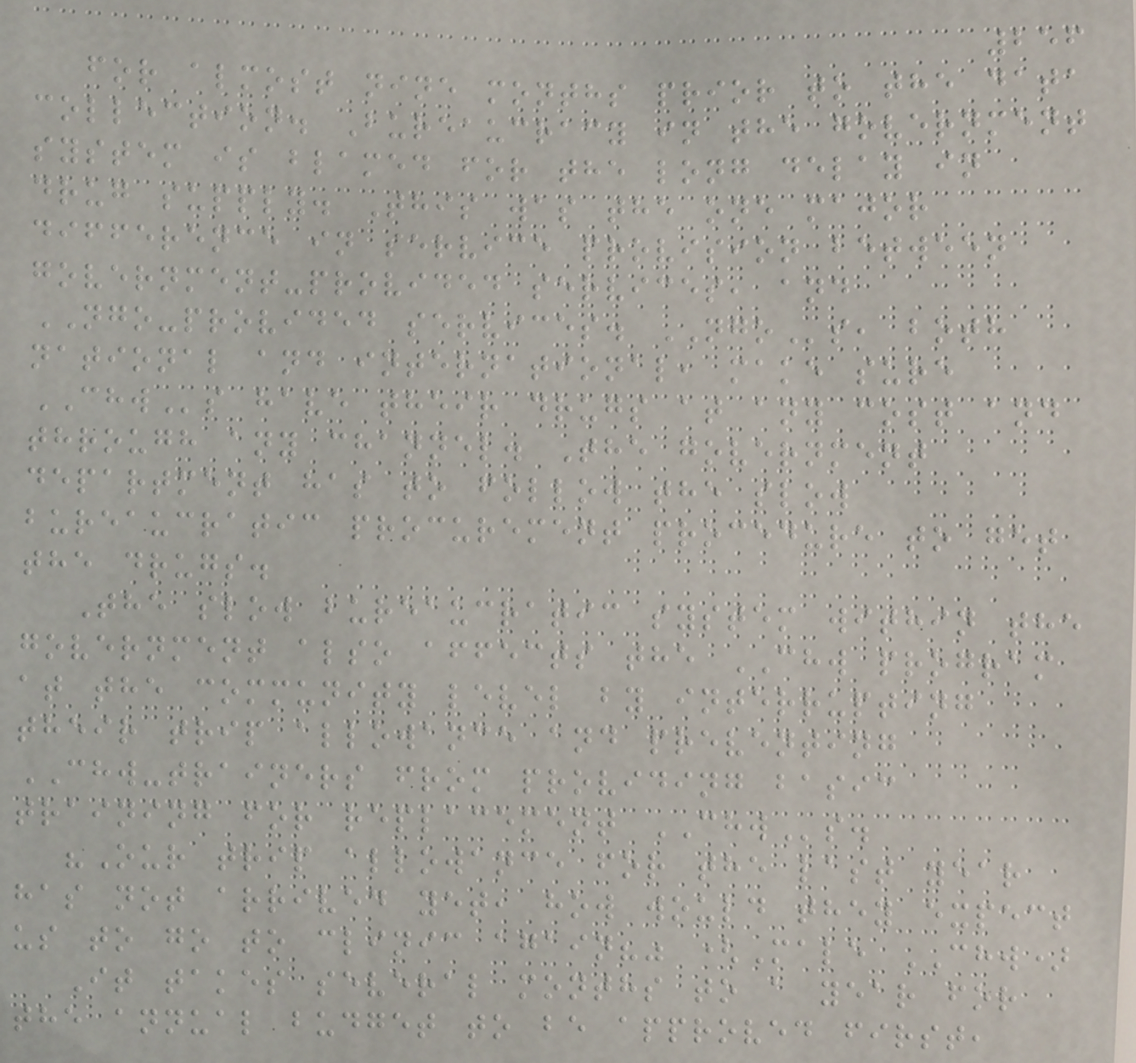256
for almost nine months prior to the data
collection. Bureaucracy in the government
system is blamed for the long delay in
drug supply. This was the one major
difference in service provision between
government-provided services, and
NGO-provided services. NGOs, both
national and international, make sure
CHWs have their drugs at any cost and
through any channel. The government
department has to follow the slow
bureaucratic procurement procedure to get
the drugs.
The slow bureaucratic system within the
government also affects the CHW program
at the community level by interrupting
their trip allowance and preventing
CHW-trainers from providing basic
training for replacement CHWs.
"Our trip allowance for the last year
has not arrived yet, how would they expect
us to go to clinic again?" (Male CHW)
It takes several months to a year for
the annual budget to be approved first,
